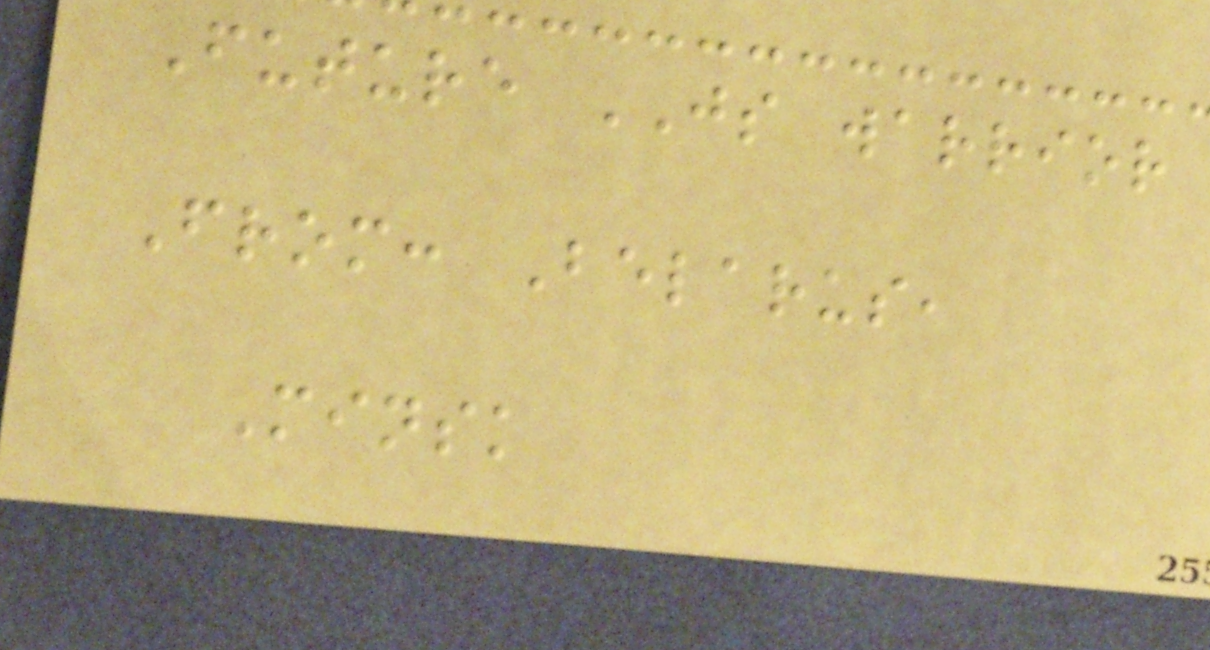Future JS warrior
From: Belarus,
Minsk
